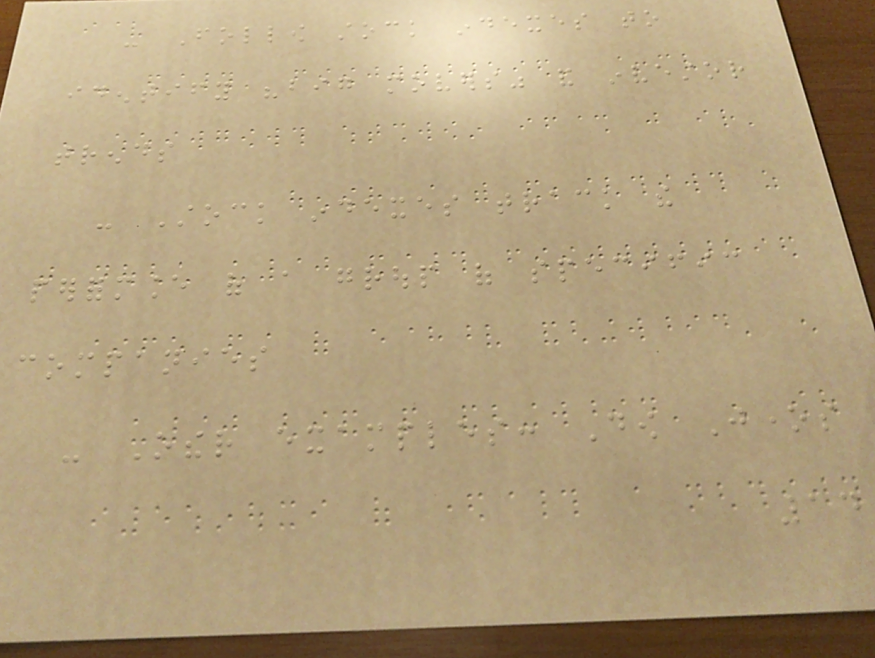- Follow stock indexes to
identify "big movers" and investor
trends
- Stock indexes track the
performance of a group of specific
companies
- Other examples: Dow Jones
14
